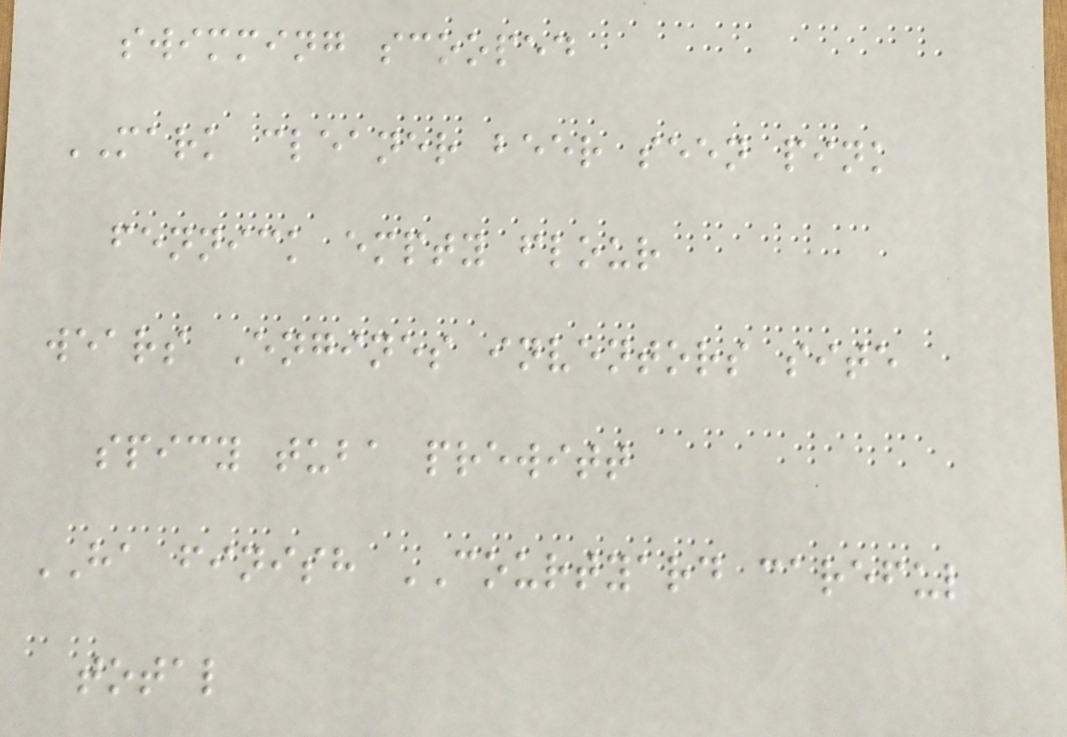swimming scooped
MARK cleaner beer seen pink
fennick empty flour
wears Engines inventors site
spicy tuba prewitt
HA finish COURTYARD careful
total
